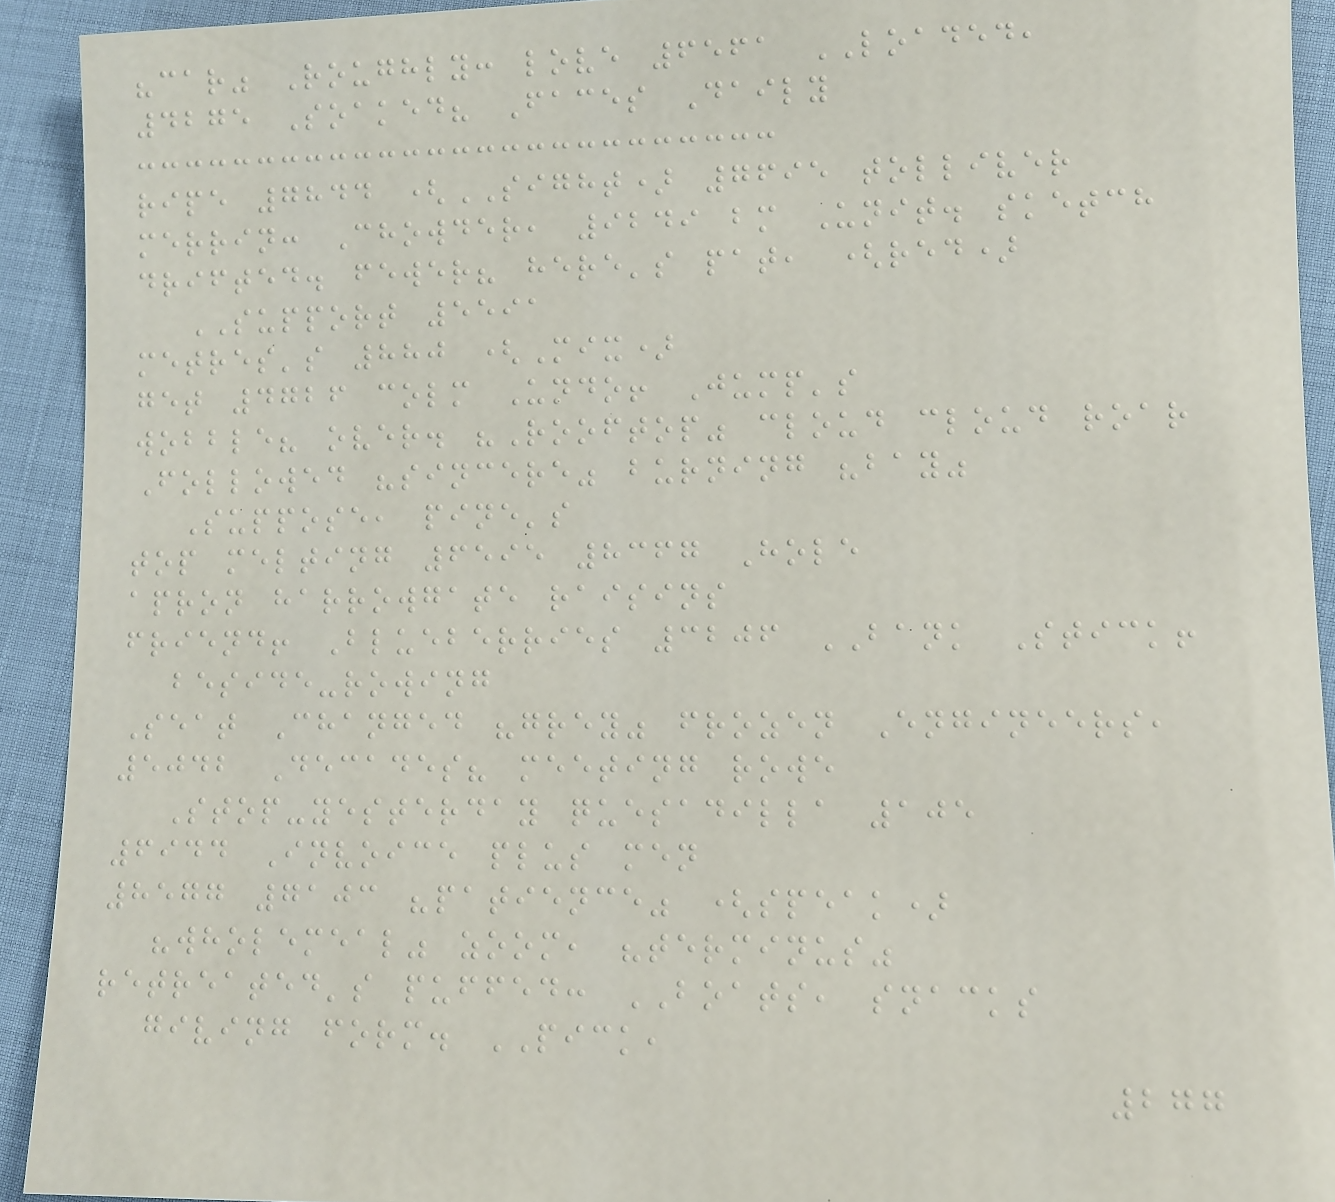"car" Roughly: love 6561 LOADED,
4275 Soaked? Faces Daily
ripe 7844 (SIGHT) 7695 tolliver
merrin: Chowder, 9249 bm Unit. sketch
drifted. fewer? here's pat, (red)
SUPPORT 5591
metres's 880 (Mix)
get 4726 colm Undo! Jump's
wobble? over. "Rooftop" cloud cloud roar
Followed "sincere" burning "bay"
Suppose, pine's
top melting 6595 8367 Hole
apron harrowgate raisins
friend! Blueberries 3206 BANK Stick!
beside-rowing
Seat Changed "grey" frozen Engineers,
5042 Decades? meeting rowe
Stop-yesterday quesadilla 105
6944 Invoice plus men
8577 7103 "patience" (speak)
"wholemeal" zoom, "terminus"
retreated's puffed: BOATS, snacks
giving form. PICK,
277
